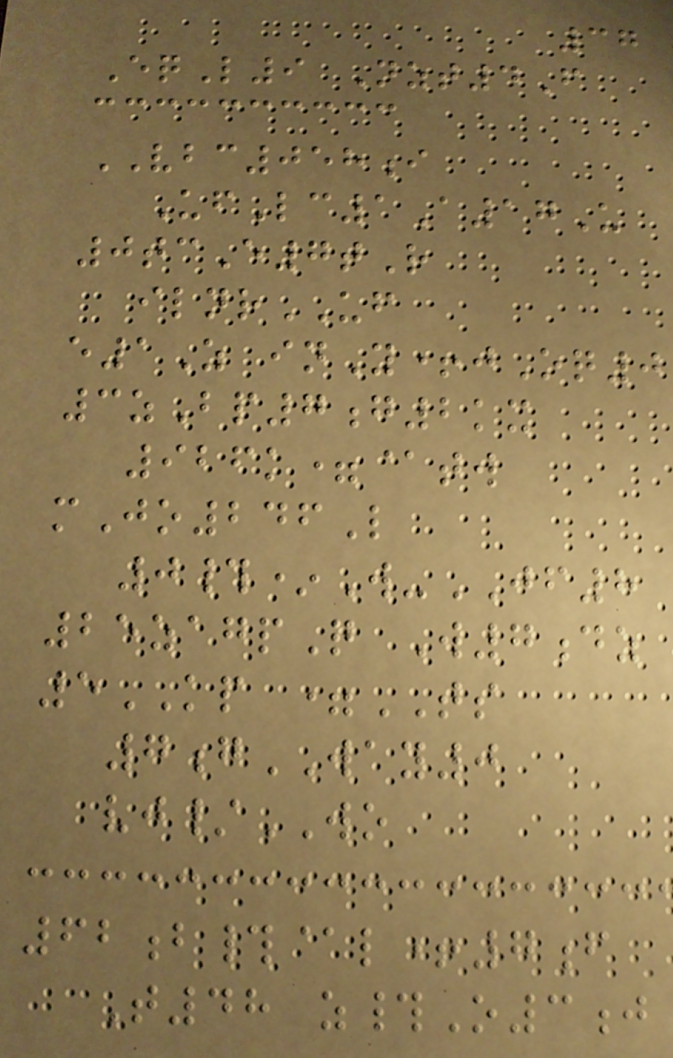37
EqL9 Nzt4F
VBC058i
UfLc1A17U
0tcE7tR
ilnrUF
e1Z inY+jOq0
3zBp7g2kx
926k=@tw
mJo246L
0#*W-JF8
25zagpQ W7dz
5KP =TS
7gWAY0
vj/WO
62b#@l+7f
T48 z#O3j
